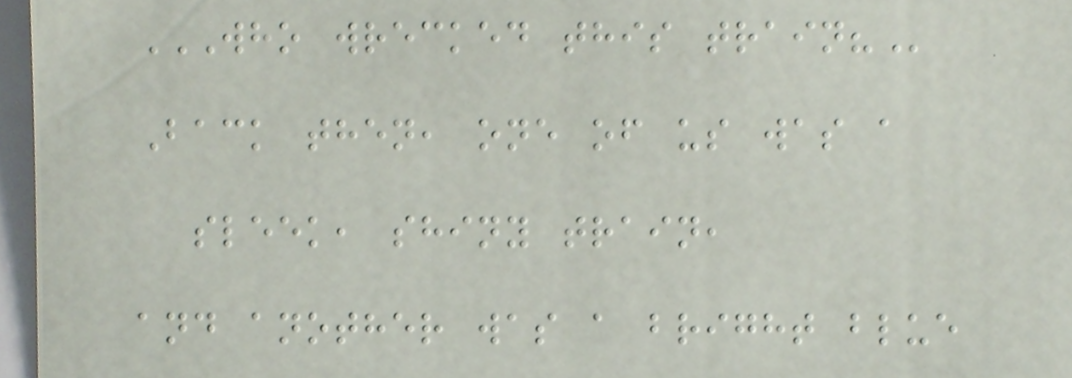WHO WRECKED THIS TRAIN?
Back then, one of us was a
sleek, shiny train,
and another was a bright blue
